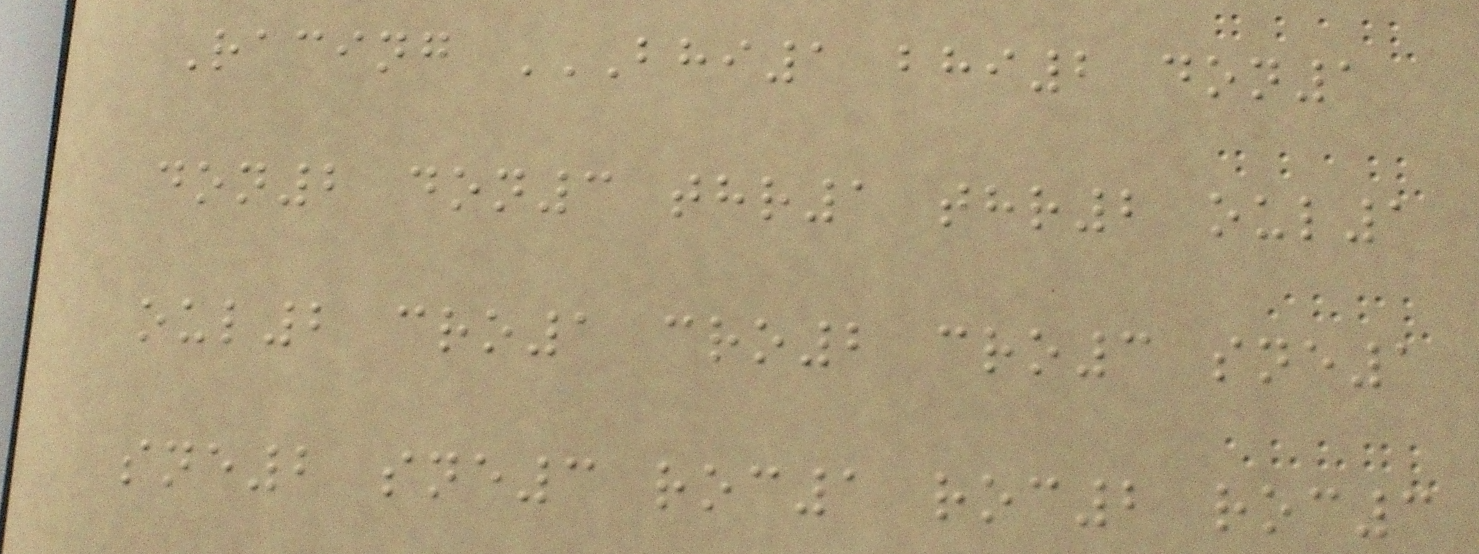Racing BHI1 BHI2 DON1
DON2 DON3 THR1 THR2 OUL1
OUL2 CRO1 CRO2 CRO3 SNE1
SNE2 SNE3 ROC1 ROC2 ROC3
